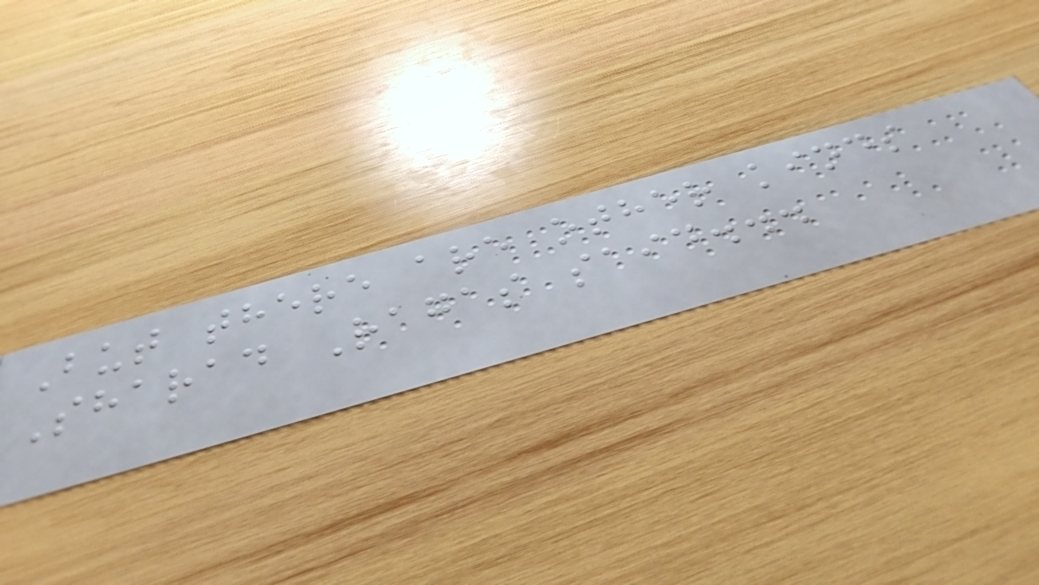But there are other kinds
Sharad Ragas said...
